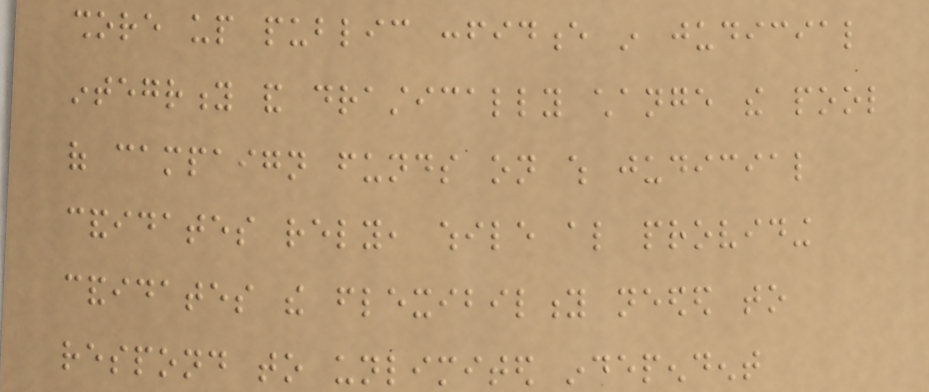shore up public confidence in judicial
integrity and drastically change the pool
of campaign funds on which judicial
candidates rely, while also providing
candidates the flexibility needed to
respond to unlimited independent
